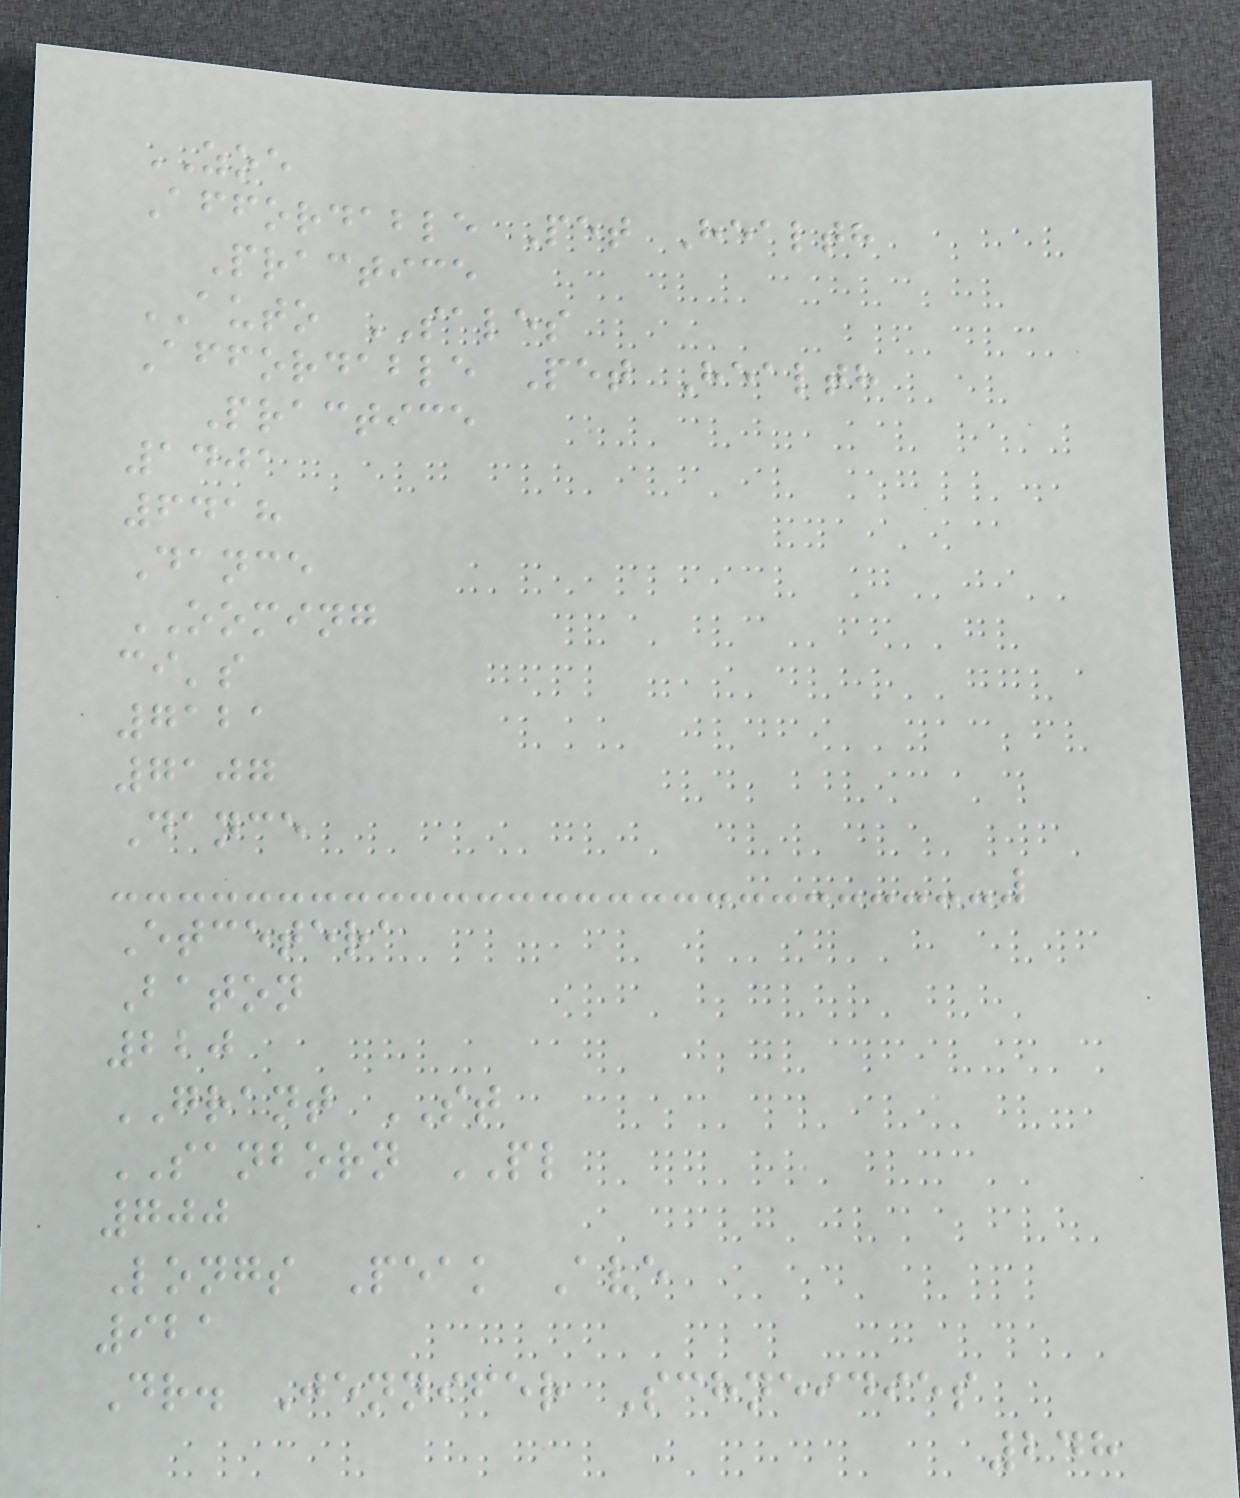ZOE
Affordable Pet Health
Practice
AUTO SALES
Affordable Pet Health
Practice
1401
6418
Dance
OOMING
ci's
7121
7107
Dance
Etcetera
Baton
220
GRANT ST
SANBORN PL
700
Longs Peak Ave
921
Dr. Jennifer Schneidies
248
